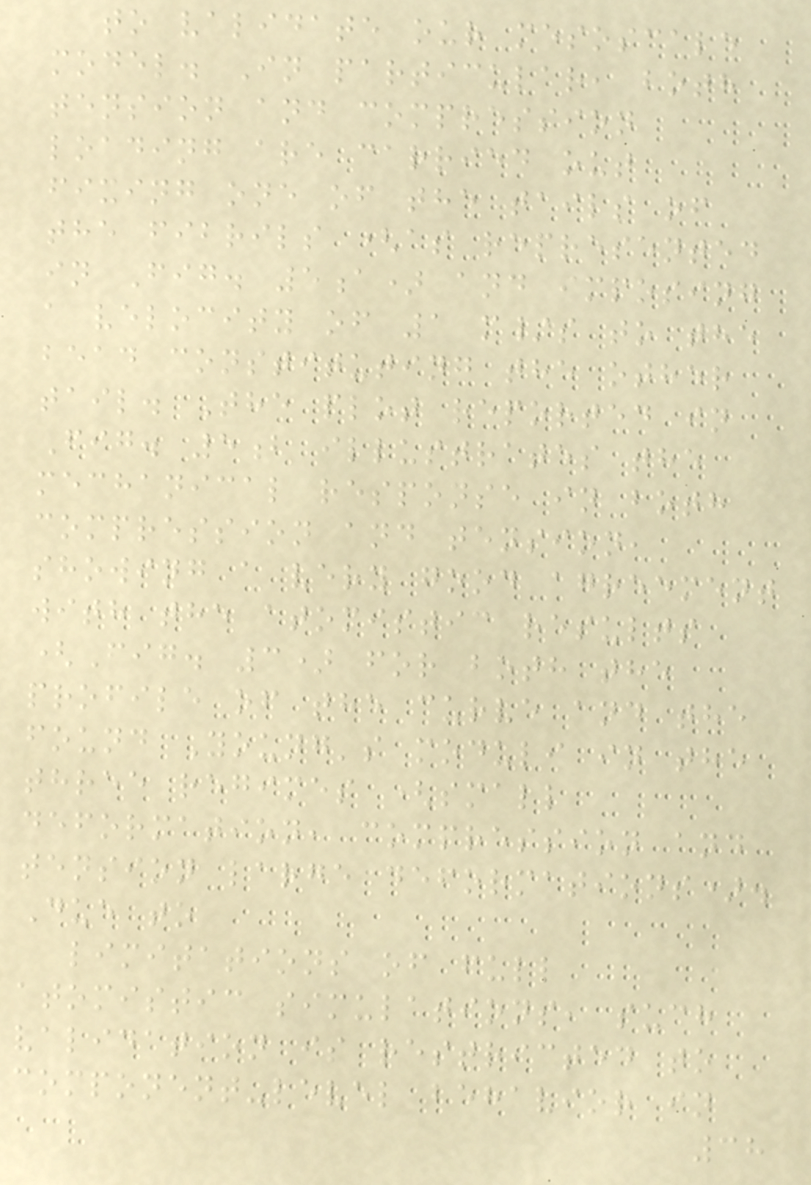to validate our mesoscale
model. In particular, both
tension and compression
loading are carried out
fixing one of the tails of
the fibrils (as represented
in Fig. 5a) and imposing
a velocity of 1 m/s to the
bead constituting the other
tail. The plot reported in
Fig. 5b illustrates the
mechanical response in both
compression and tension,
showing a very good agreement
with the atomistic results
(Fig. 3) for both the
profile of the curve and the
found Young's moduli in the
three regimes (small
deformation, compression and
tension large deformations).
Due to
limitations of full
atomistic simulations, such
validation is restricted to
component-level behavior in
38
